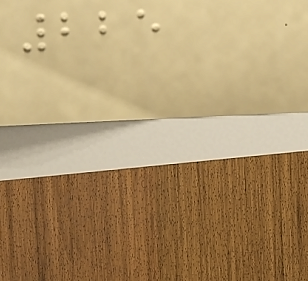225
